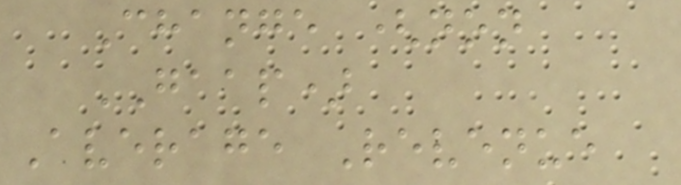Change (non
GAAP)
Average Revenue
